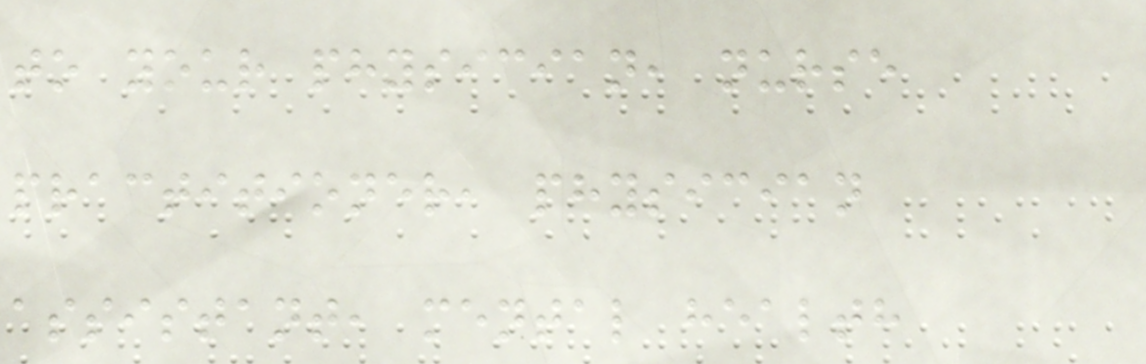to your physician, nurse
practitioner, physician
assistant, mental health
